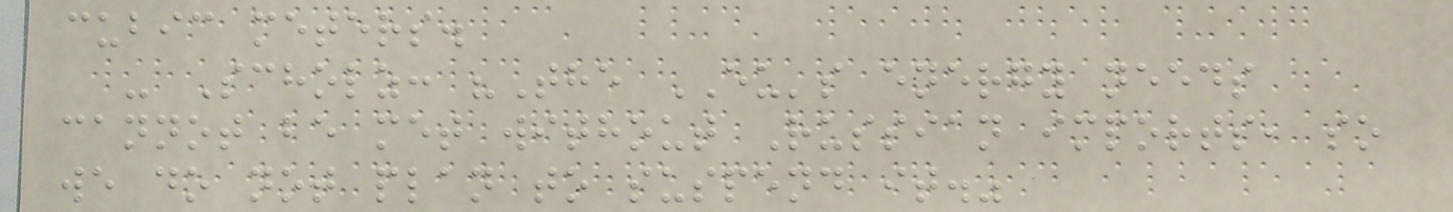cubic meters.
- Scholz: "The EU's energy needs
cannot be met without Russian imports, so
we do not plan to suspend it."
